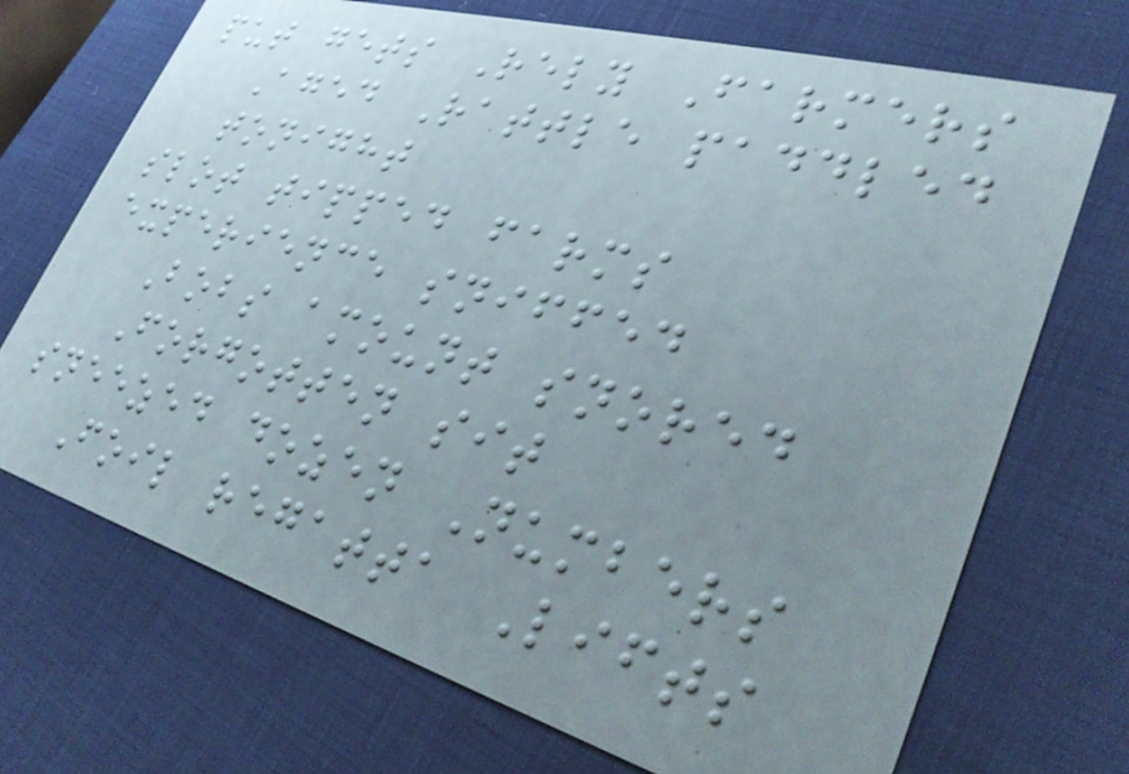put gets Rely Farmers
Aged Rattle paddled
tonight
slot tipped farms
experience sniffed
Bobs amount snored
Forgotten sit
sneezed dozen Numbers
Foil regatta Lifts
